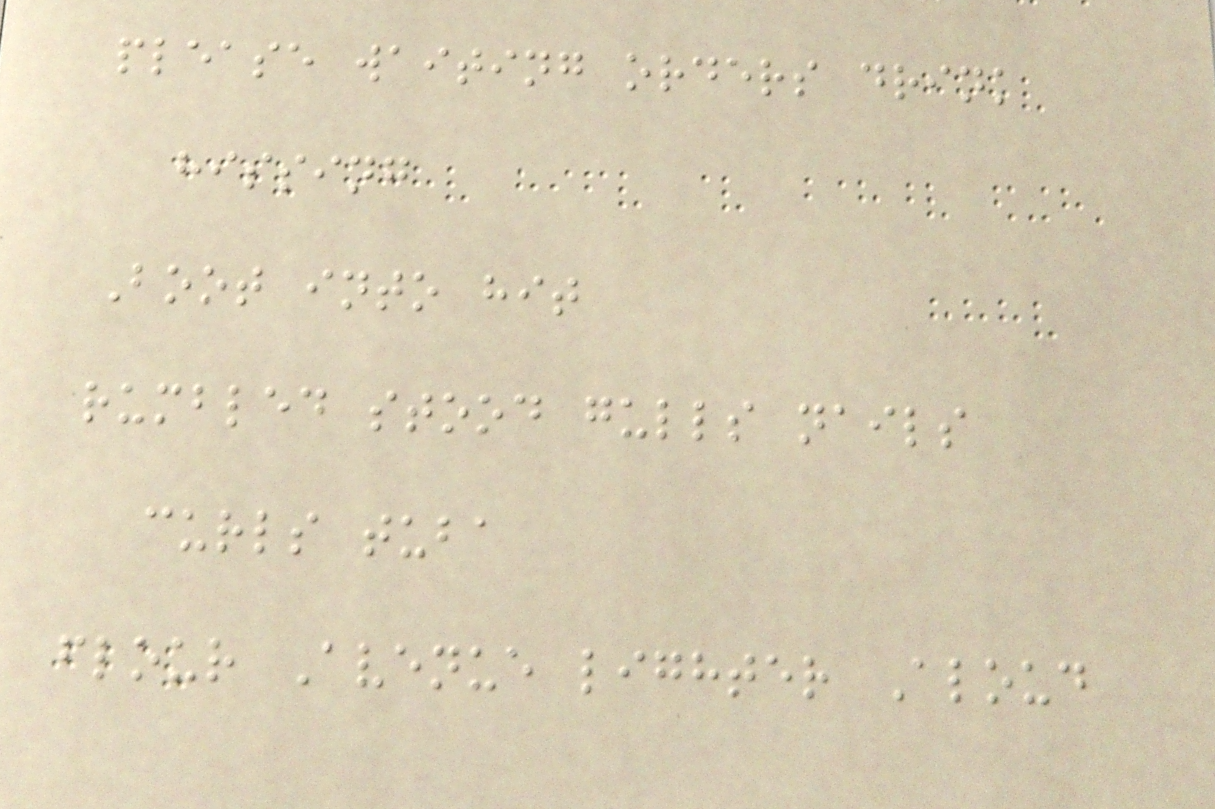please waiting orders drink
hissing
Boot into hit
rumbled stood gulls nails
curls tuba
flour Avenue lighter Aloud
